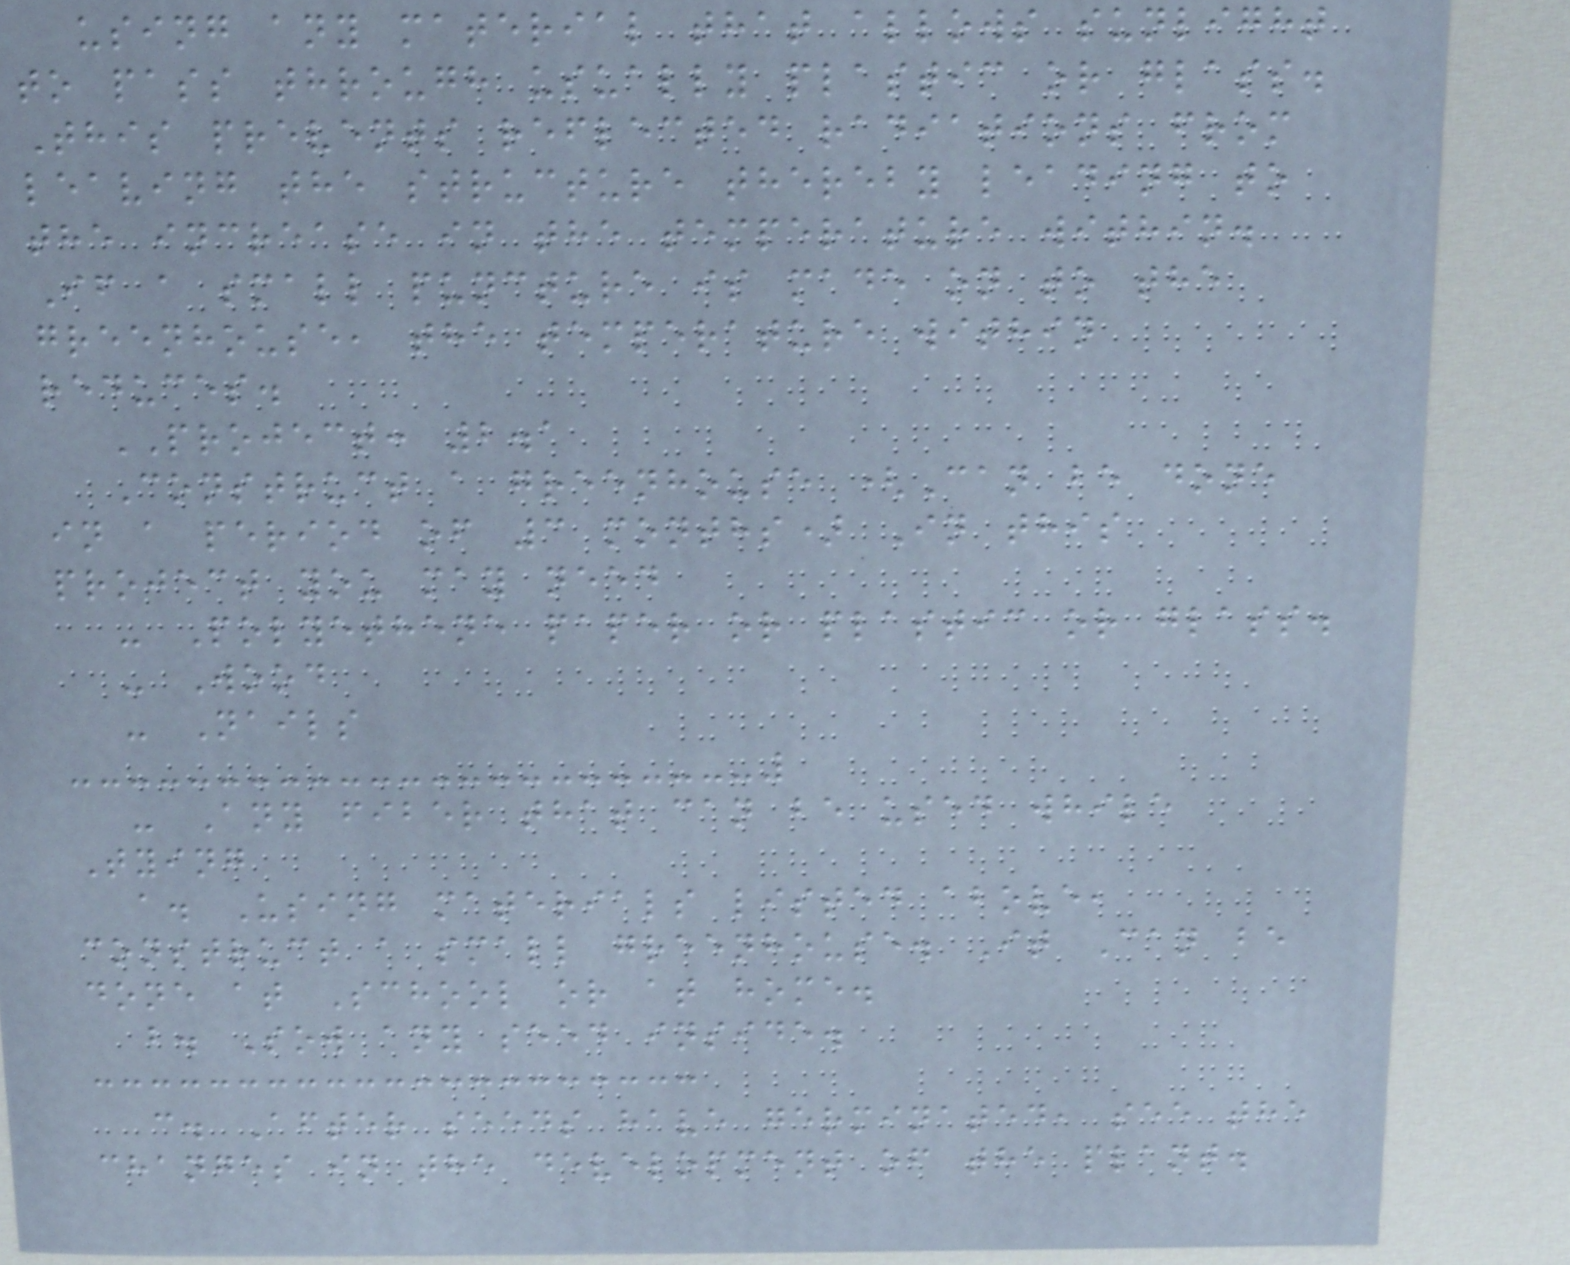using any material that allows sunlight
to pass through usually plastic or glass.
This prevents reflected radiations from
leaving the structure thereby leading to
the increase in the temperature within.
If a small puncture is made on to the
greenhouse, the temperature within
reduces.
PROJECT: 2.1
Construct a greenhouse (Can be done
in a period of 3 months) In this
project you may need
- Polyethene paper or plastic or glass.
- Wood
- Nails
- Any fiber that can be used while
Tying
a. Using materials listed above,
construct a small greenhouse. It Can be
done at School or at home.
b. Sow any seed inside.
c. After seeds have germinated, see the
changes in the development of the plant.
